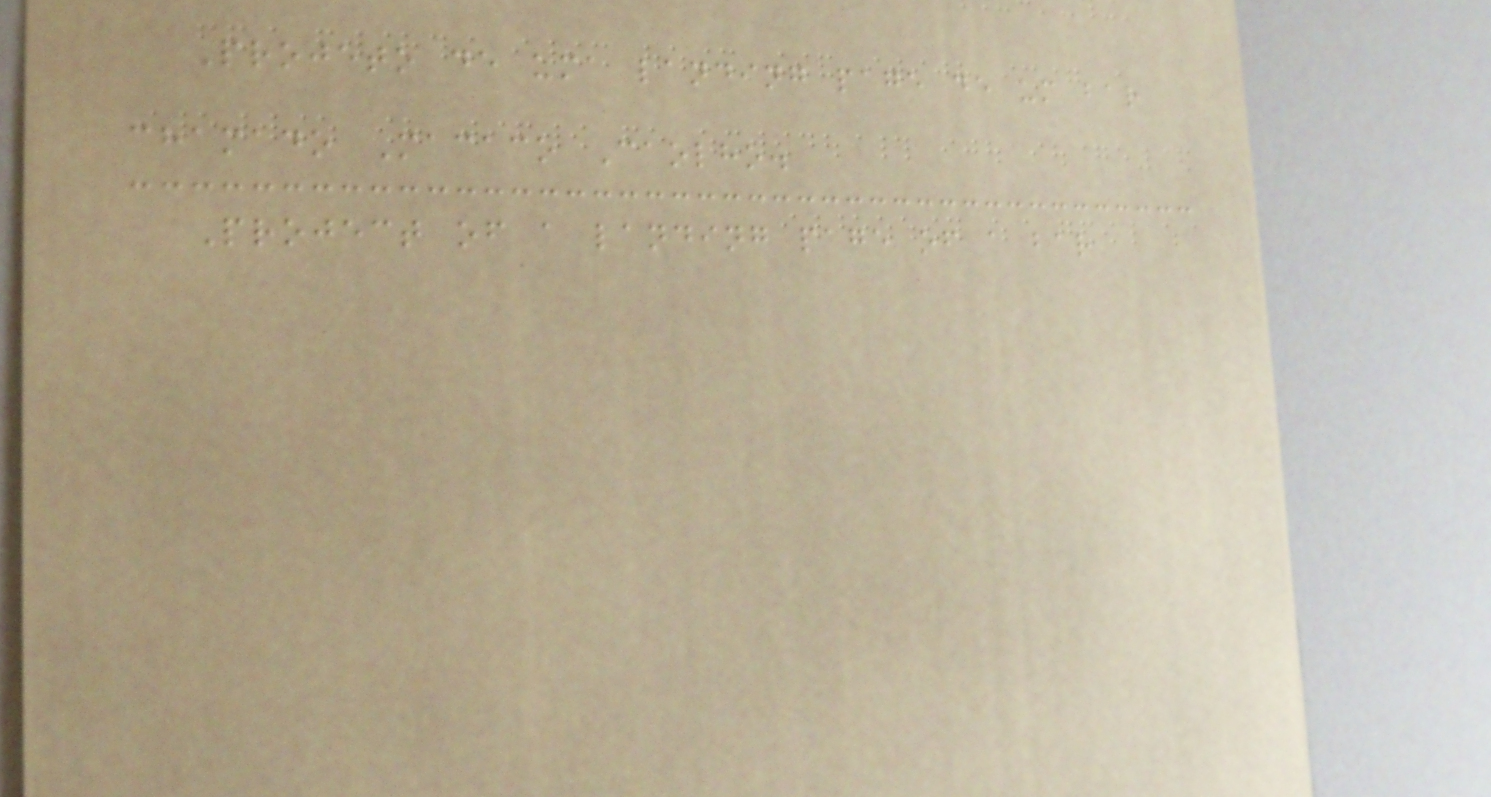Projeto de uma landing page de um bar
chamado Macaco Caolho.
Project of a landing page of a bar
